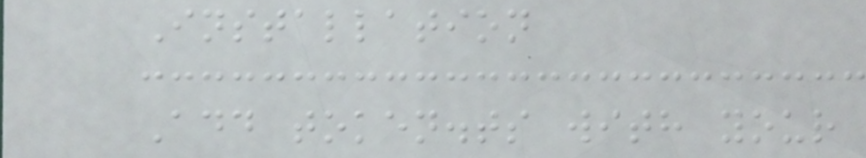Installation
Add token.ts with your
